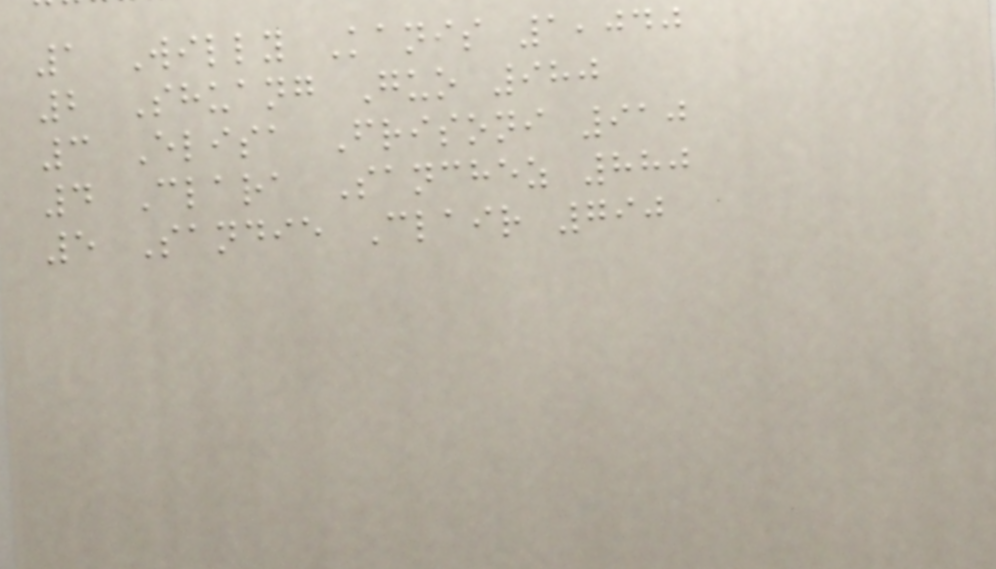1 Willy Kanis 1,040
2 Shuang Guo 980
3 Elisa Frisoni 910
4 Clara Sanchez 880
5 Sandie Clair 790
